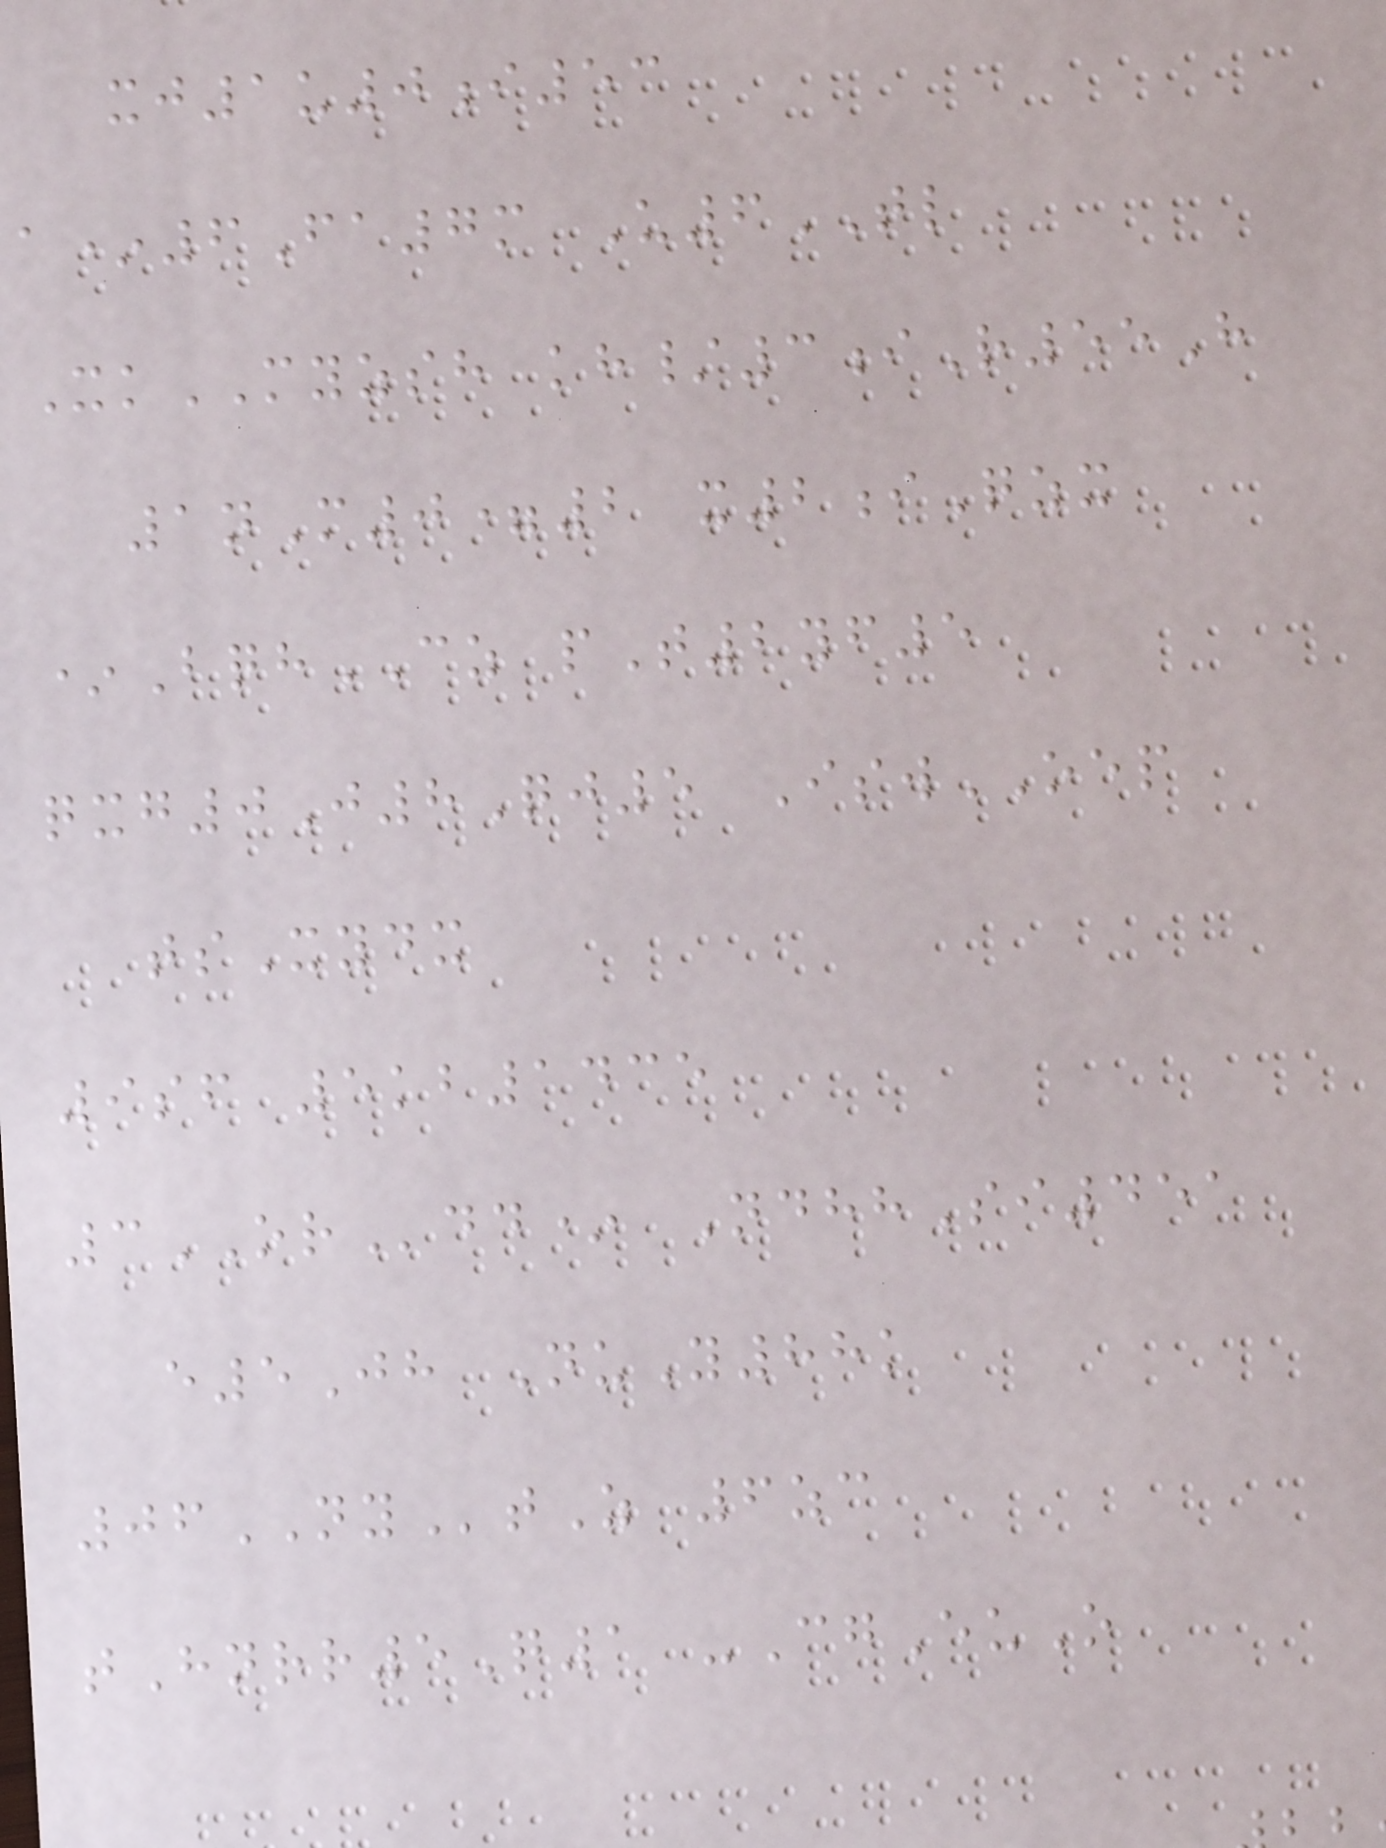xj1u0i53
a*6Fa7m U6TL
XkMYZSH kh/3iR55H
1nM0=2 x2iQzx
*BqhCZ pT2yf5
qxg0J8Qj5 IswOEP
tsXydx
9sf 5kb1435
3ORdd* NdhhSi451
e5Jh NuY88k
06NYtZ 6zc
tHnrr5Q1 -CgEuO
